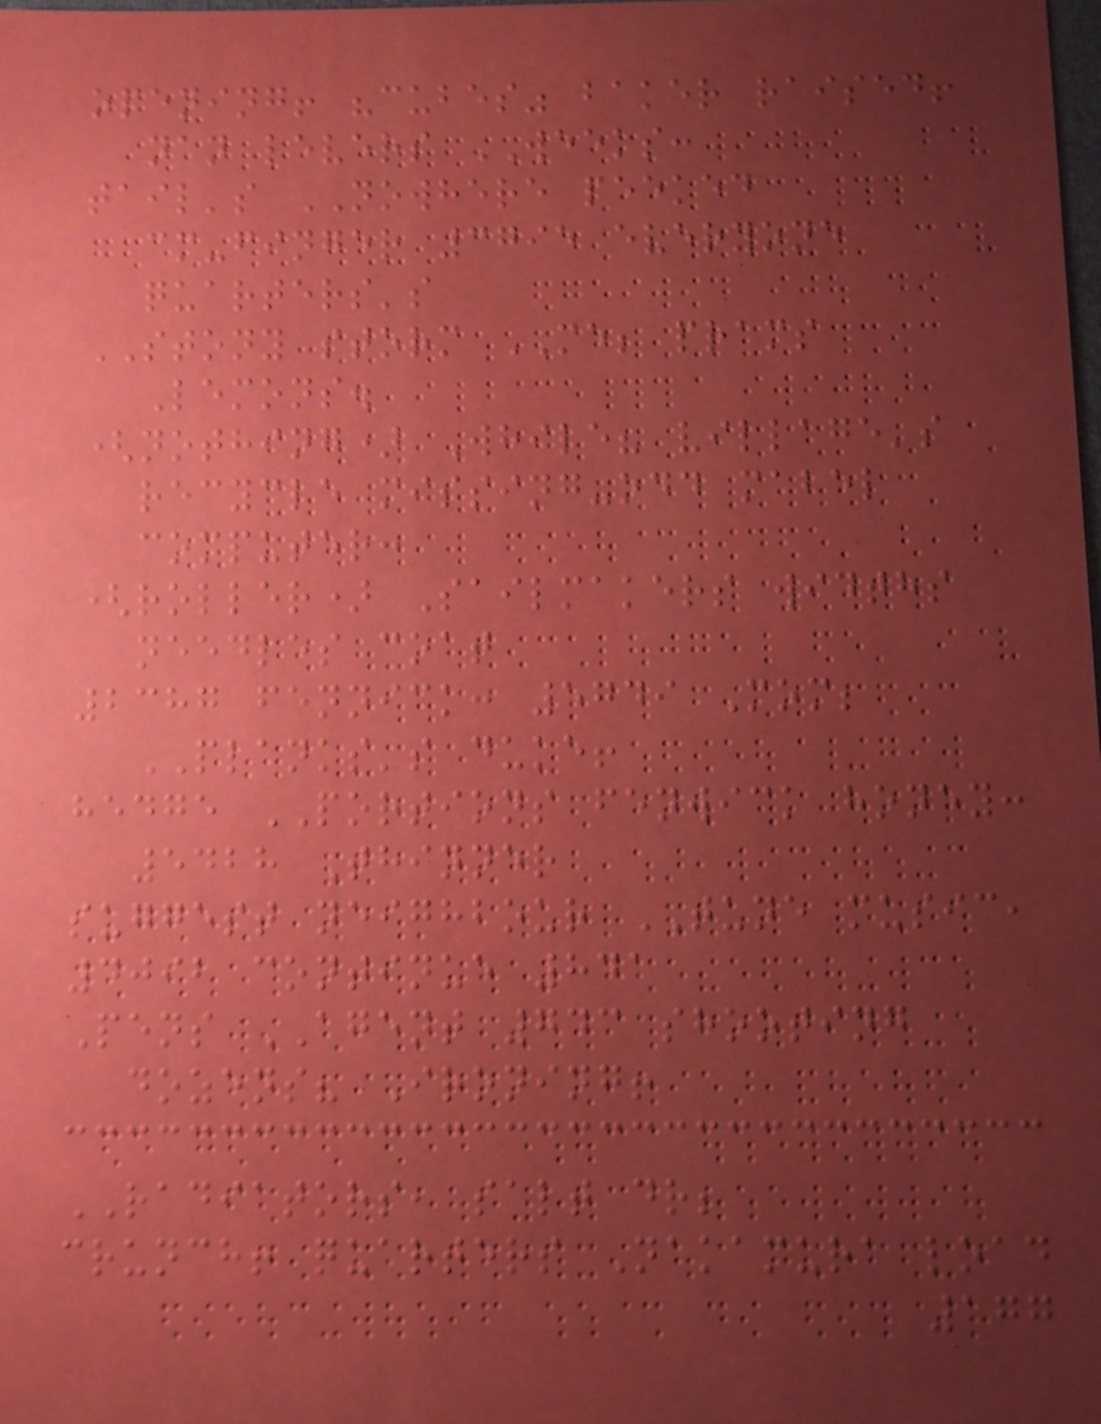opening! "cubes" baker raised!
nan levers WEEKS:
tail's NOWHERE peeked
cm-finger 3795 everyone
quarters's
STONY storm ME; prams
Lemons.
(nothing) While? village's
recycle missing-odd mabel
computer:
(roller) Sailmakers widths
needles coat
2387 fennick: 5749 Mom;
PLANKS's duke!
hedge PORTIONS fenwick honey:
5428 Thinner
suggest neighbour TUNE music,
4092 continue 841
Pens AGENT 743 shooting
dozens? Ironing!
RADIATORS, salt dr;
crunch! quarters Nakamura load
177
